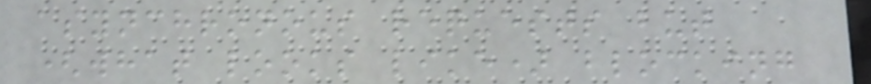asynchronous requests but
(what looks like) blocking
